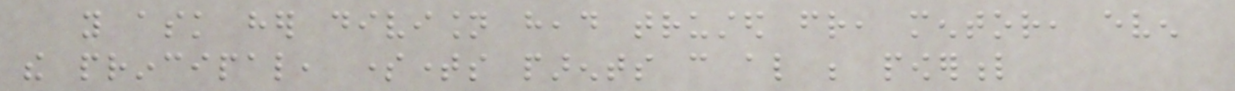you ask her division head trusted friend, mentor, even
the principal, sometimes parents can also be powerful
